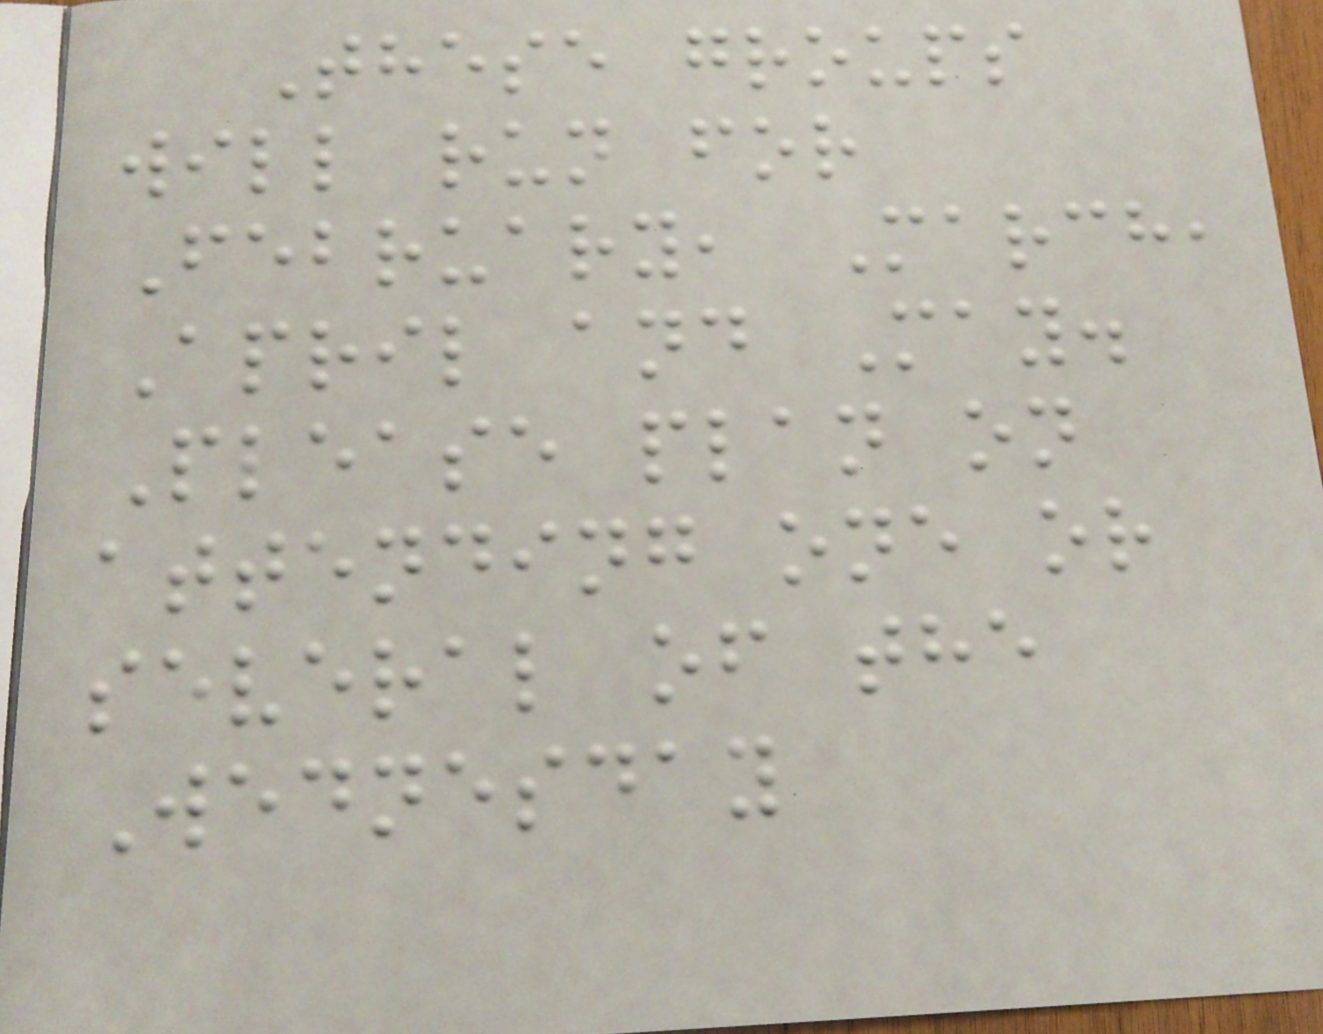These groups
will run for
February, March,
April and May.
Please plan on
attending one or
several of the
Wednesday
